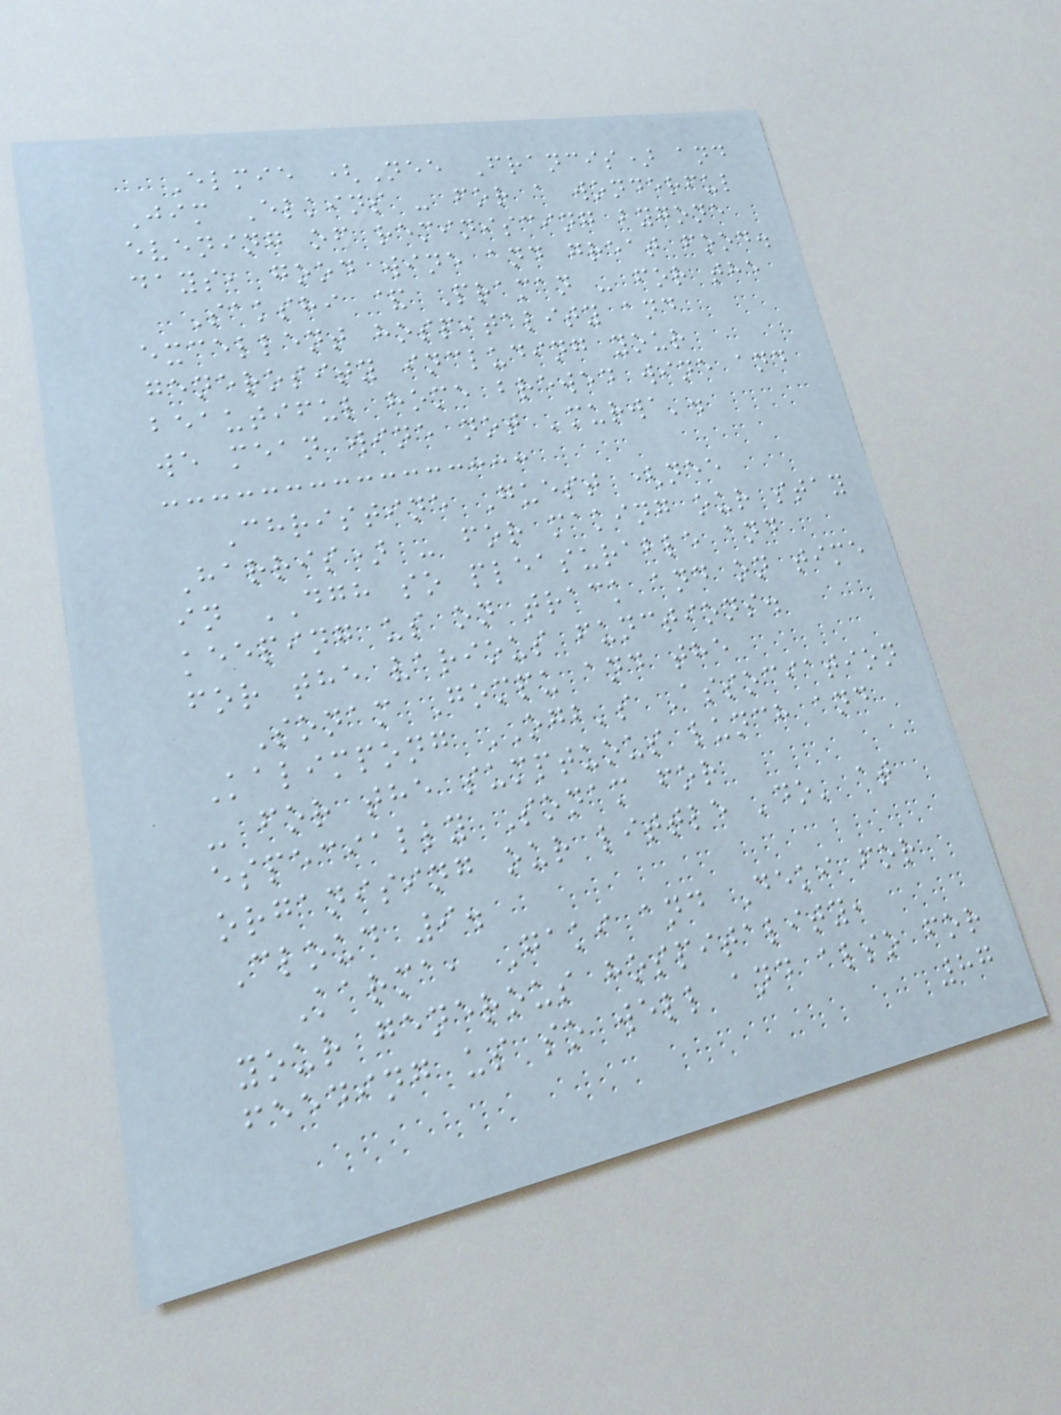Elmie (Nee Francis) and
Jim Elkins - for a wonderful
evening of reminiscing bygone
days, good wine and great food.
Sakshi & Praman - for the
excellent hospitality and
generosity including your
beautiful home brewed wine and
we mean wine not 'murwa'.
Christine Guest (nee
Harris) - for making our stay
in DGH so pleasurable and
keeping us on track and on time
for the various functions.
Sonam Gompu and the
Kalimpong OGB's Association
- for the sumptuous lunch and
especially Sonam for
organising our little 'do' at
Cloud 9.
Karma, Gaki and Deki for
your generous hospitality,
feeding us so well and also for
87
